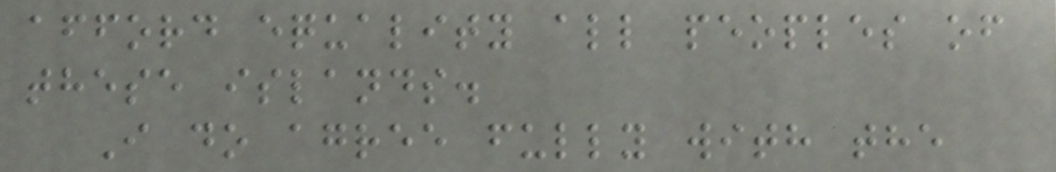afford equality all peoples of
these islands.
I do agree fully with the
